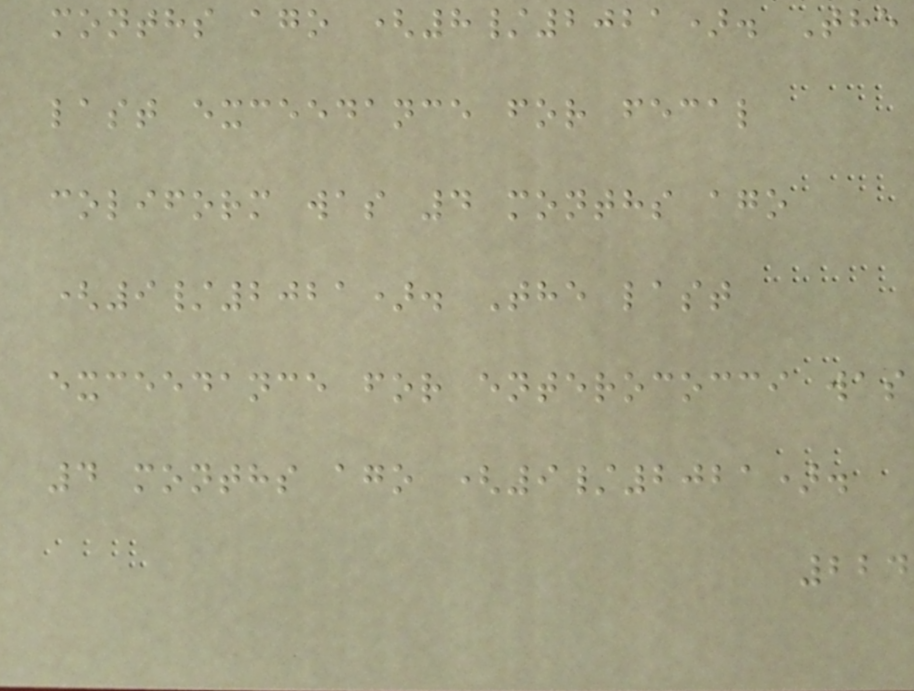months ago (8/2021). The
last exceedance for fecal
coliform was 4 months ago
(9/2021). The last
exceedance for enterococci was
4 months ago (9/2021).
224
